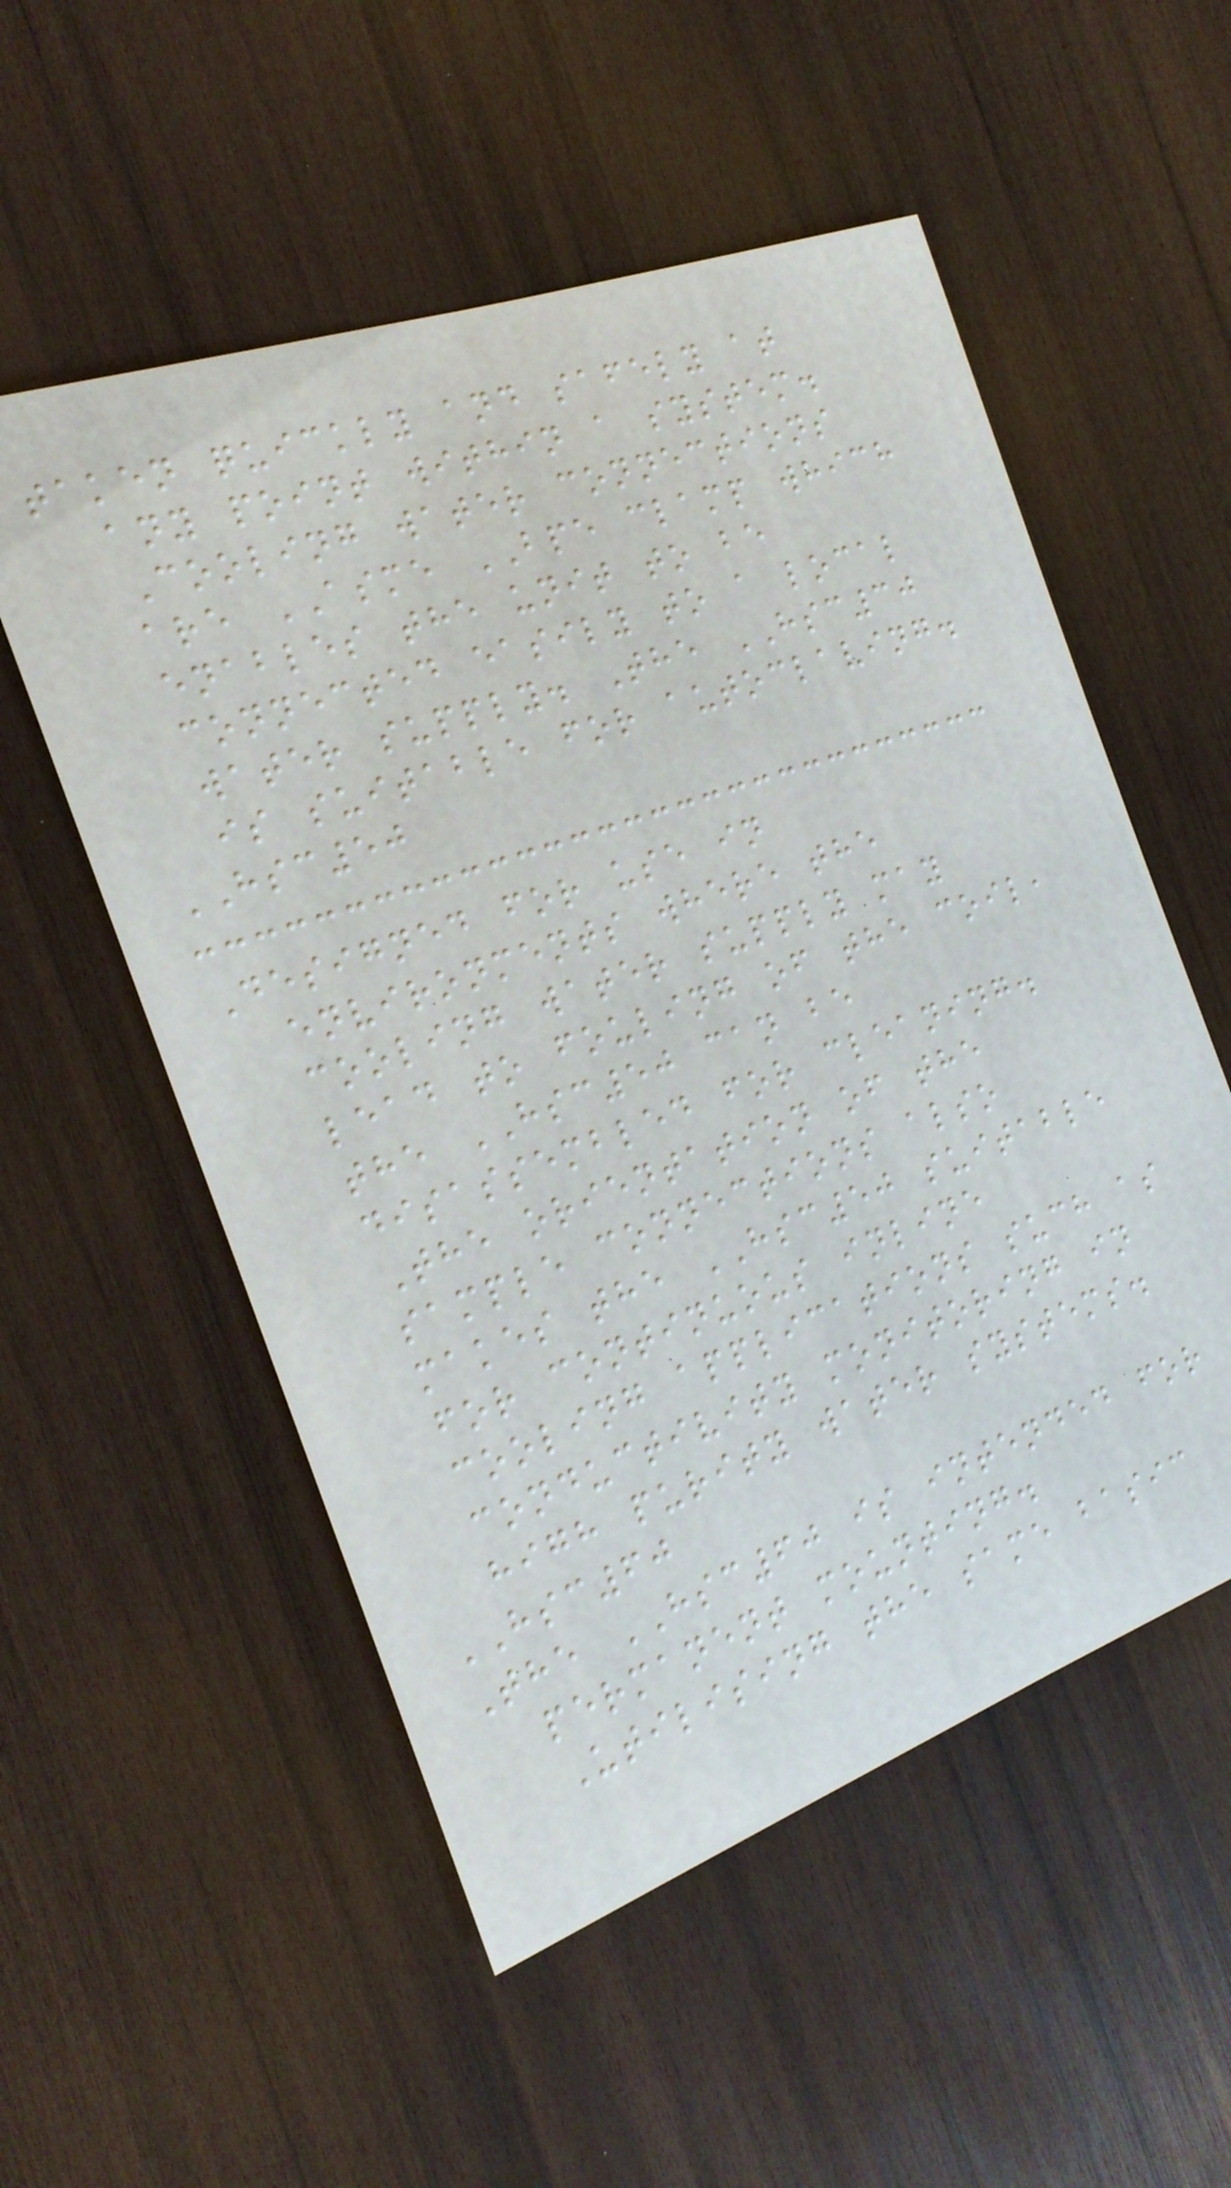taken quickly and safely at
any point within a system.
Cooling water connections
are ASME BPE clamp which
enables the unit to be
connected easily to a local
water supply. The HSC30
is suitable for autoclaving.
HSC50
Designed for use in
environments where the
cooling water supply may
lead to fouling of the coil,
the HSC50 can be
disassembled for cleaning.
The orientation of the
sample connections also
makes the HSC50 suitable
for continuous inline
cooling applications such as
conductivity monitoring in
high purity water systems.
HSC60
The HSC60 is intended for
permanent mounting.
Utilising the same basic
